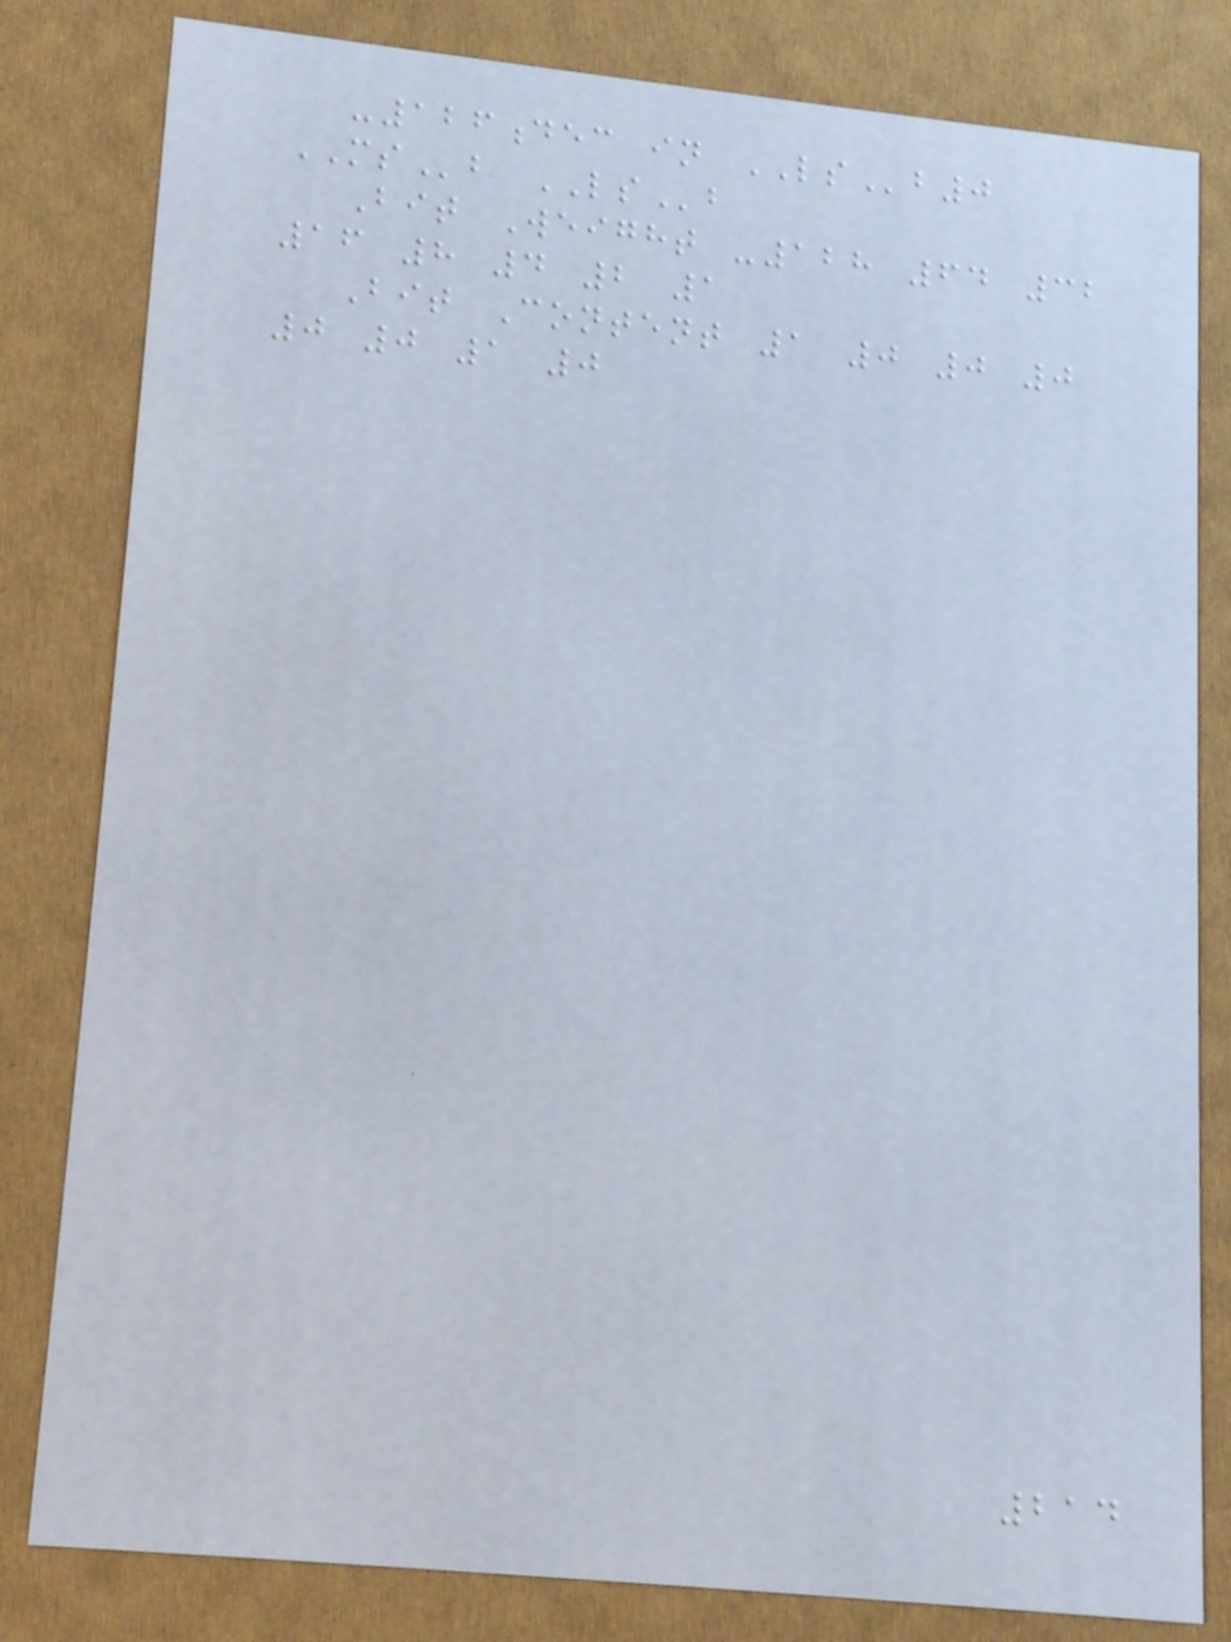-126dec in LSb0
MSb LSb
Bit Weight -128 64 32
16 8 4 2 1
Bit Content 1 0 0 0
0 0 1 0
214
